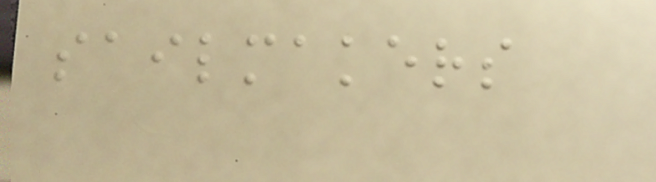sailmakers
